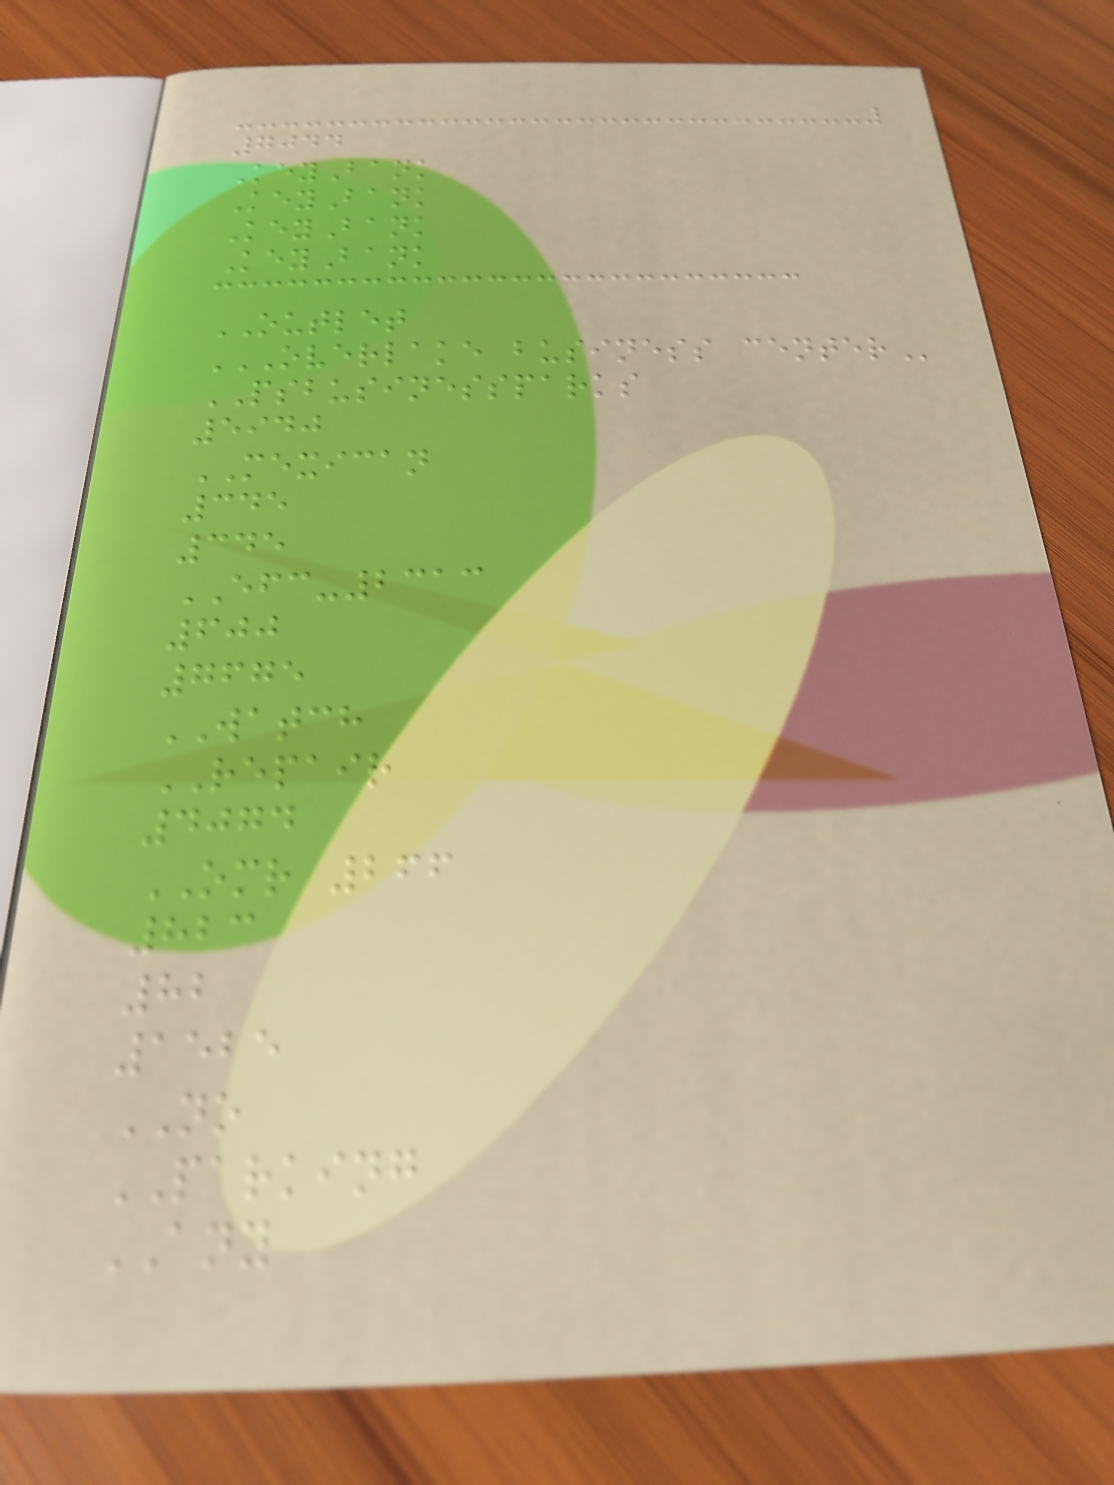7044
KeyBank
KeyBank
KeyBank
KeyBank
OUTLET
OVERLAKE BUSINESS CENTER
PSBUSINESSPARKS
5940
MEXICAN
345
345
EFC-2313
600
7675
WATCH
REPAIR
4074
OMR 266
823
82
1525
NO
PARKING
ANY
